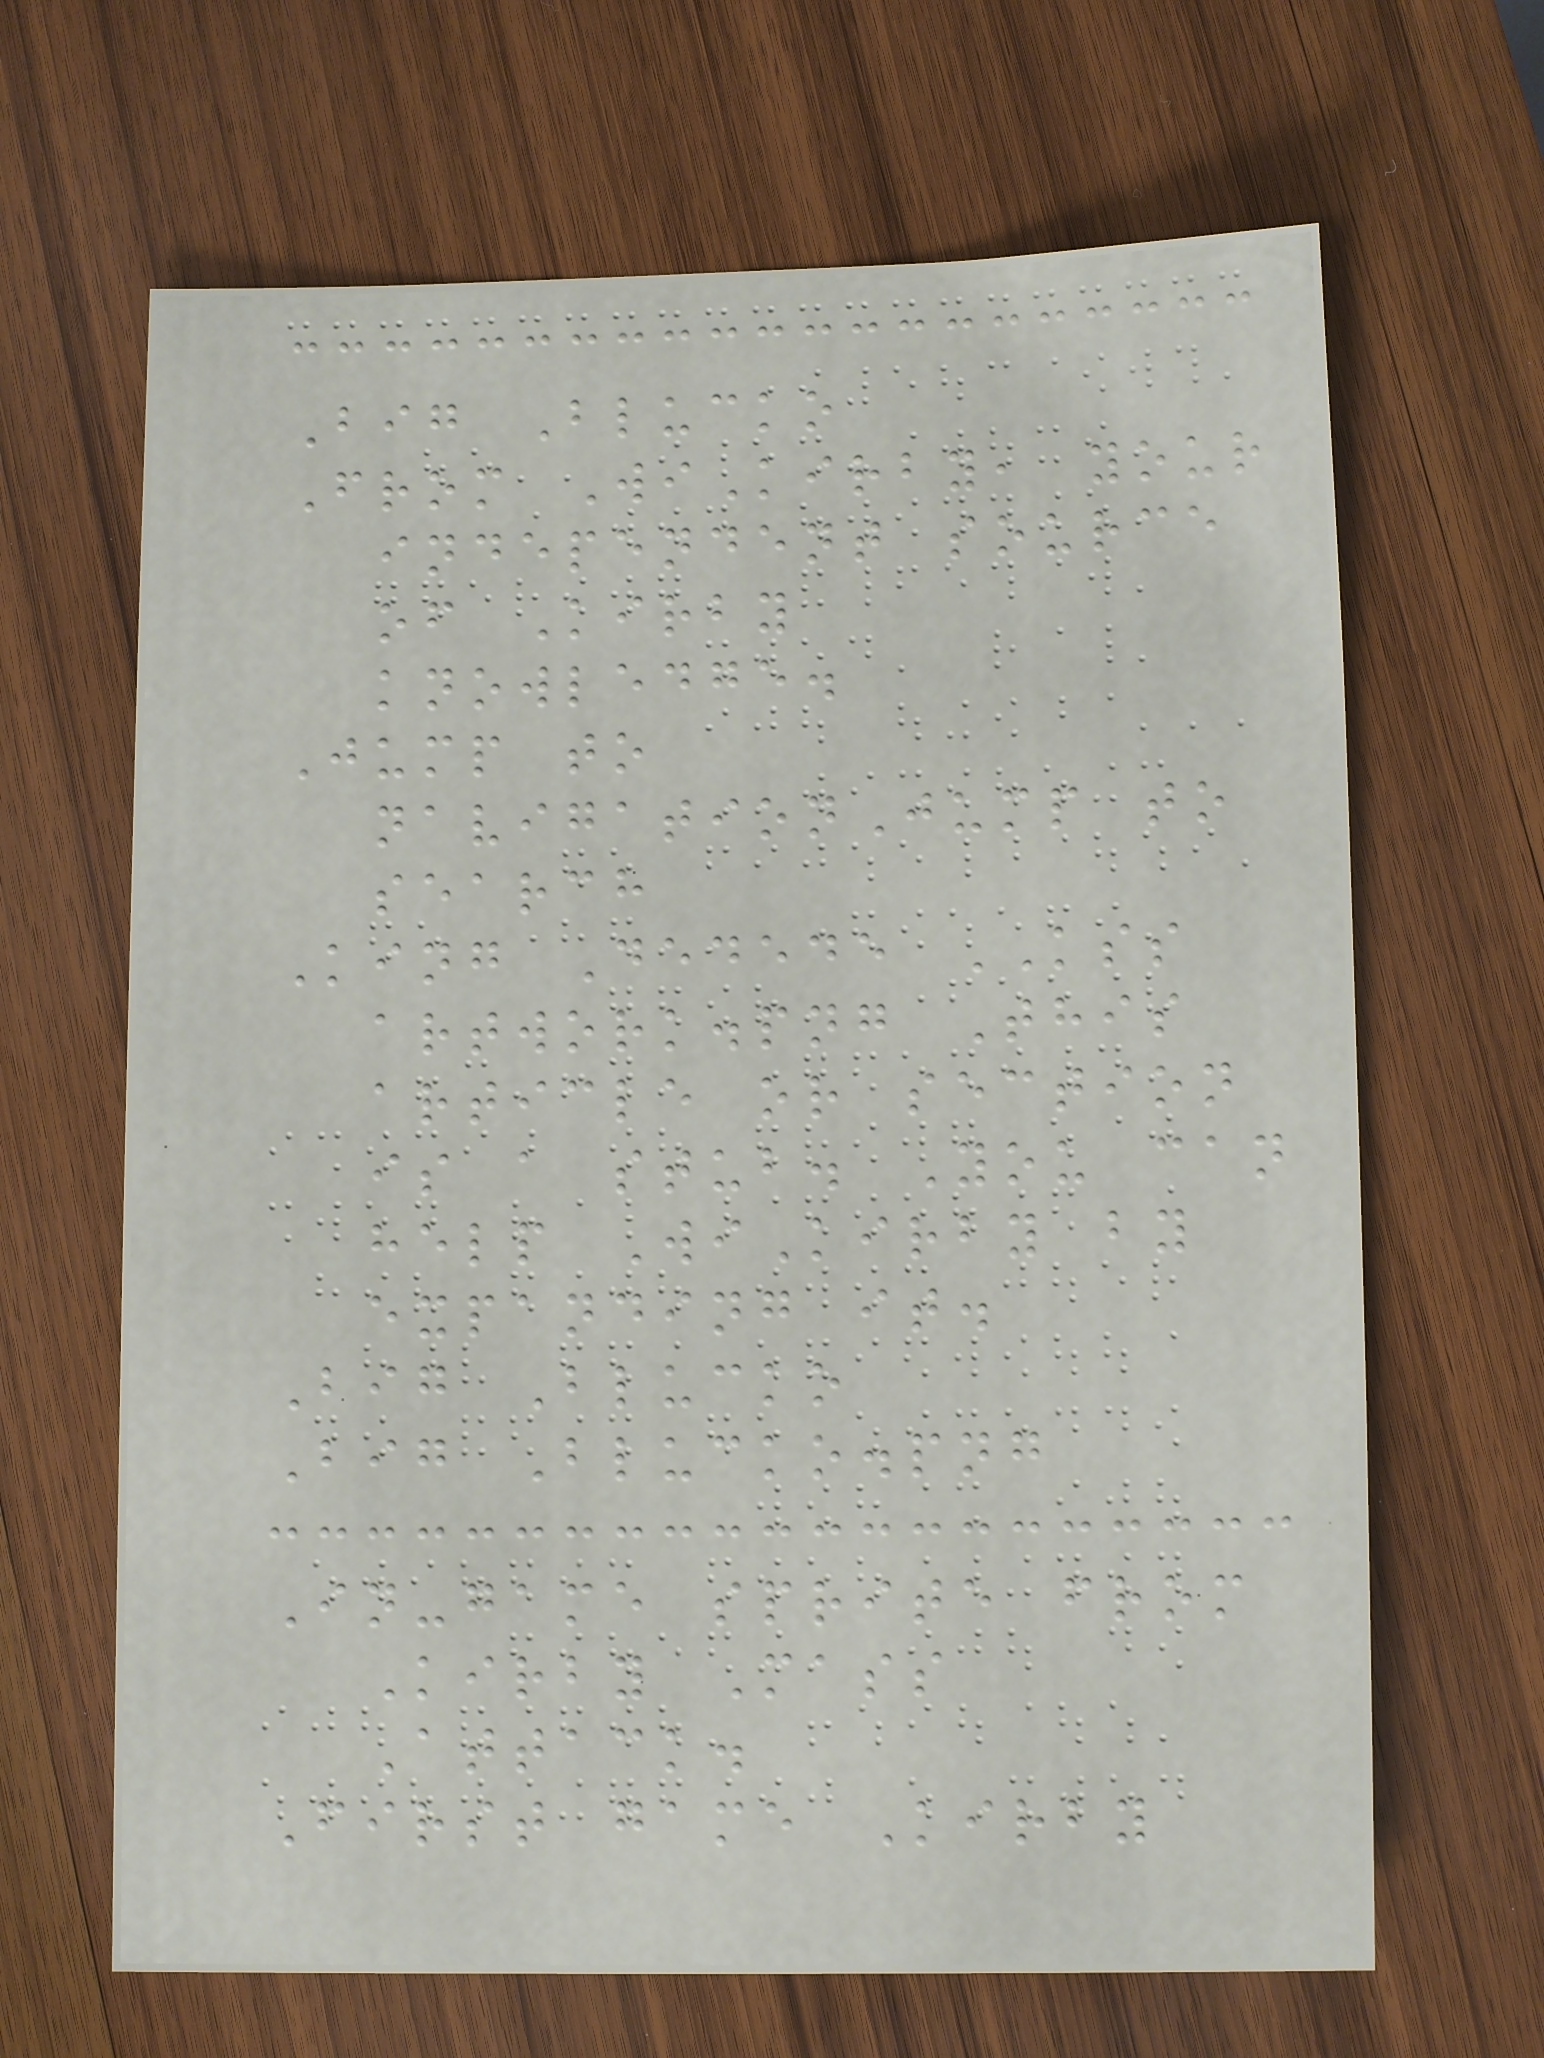Big Blucko
From WiKirby, your
independent source
of Kirby
knowledge.
Jump to
navigationJump to
search
King Dedede KSS
artwork.png This
article or section
is a stub. You can
help WiKirby by
expanding it.
Big Blucko
Big Blucko.png
In-game sprite from
Kirby Mass
Attack.
First game Kirby
